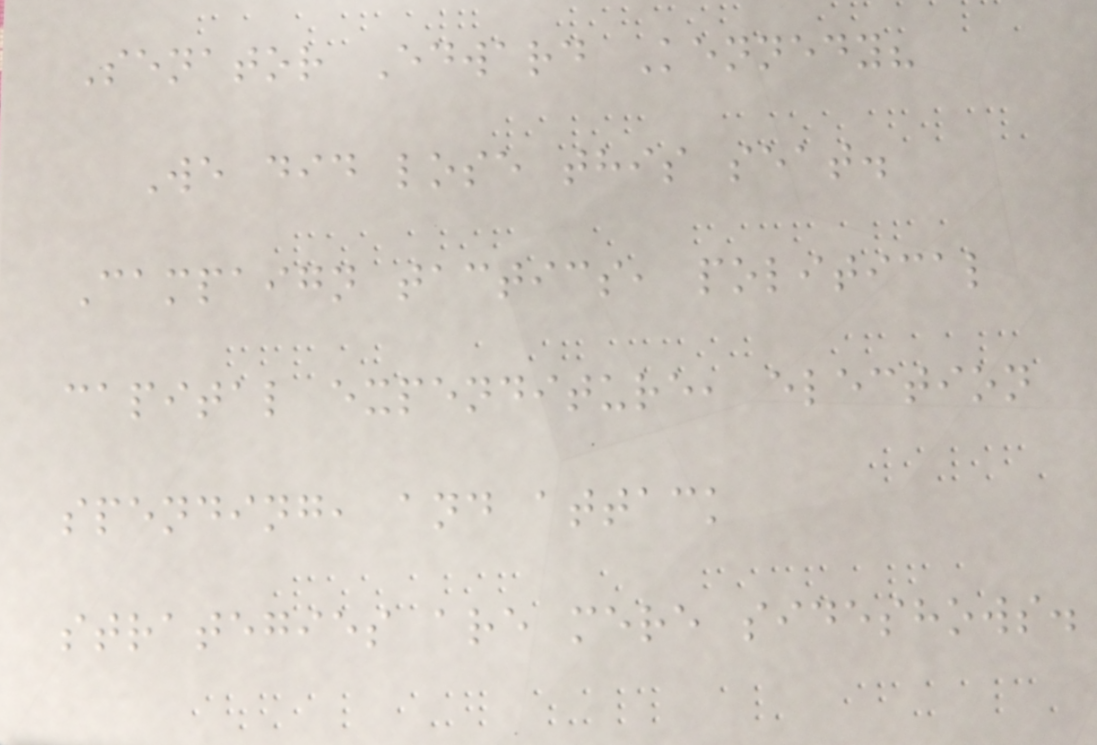Senator Edward Kennedy?
We did lose this seat.
Campaign tactics, political
capital expenditure, election
spending, and attack
strategies are mere sideshows.
